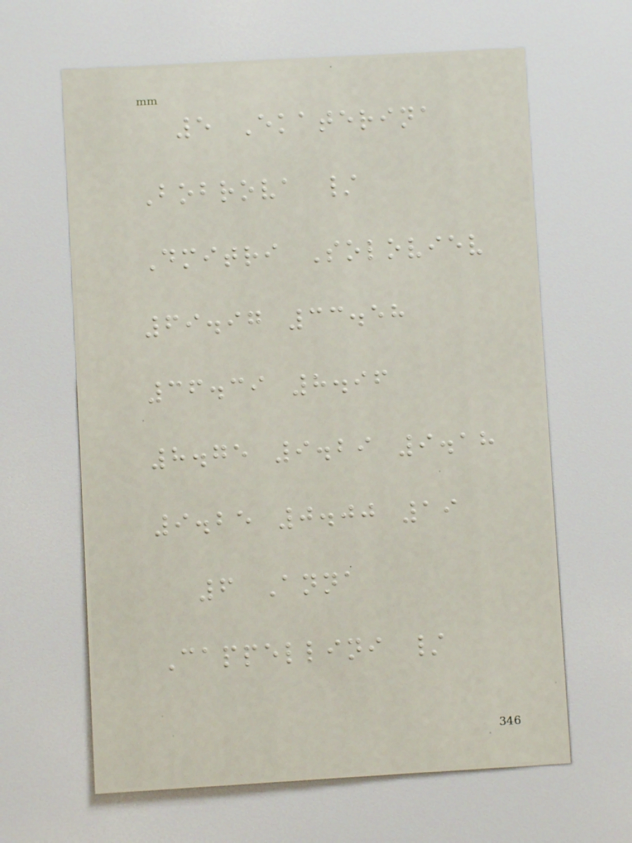5 Ekaterina
Bobrova /
Dmitri Soloviev
69.97 33.58
36.39 8.96
8.75 9.29 9.18
9.25 0.00 19
6 Anna
Cappellini /
